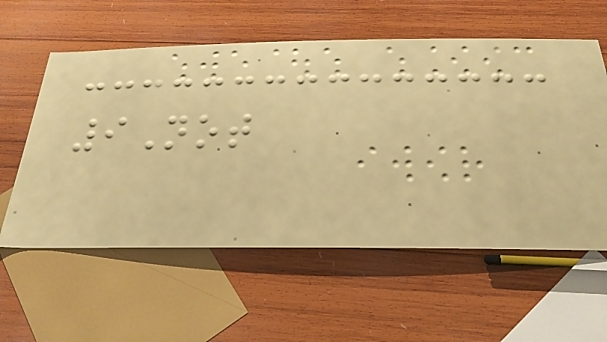9Not
